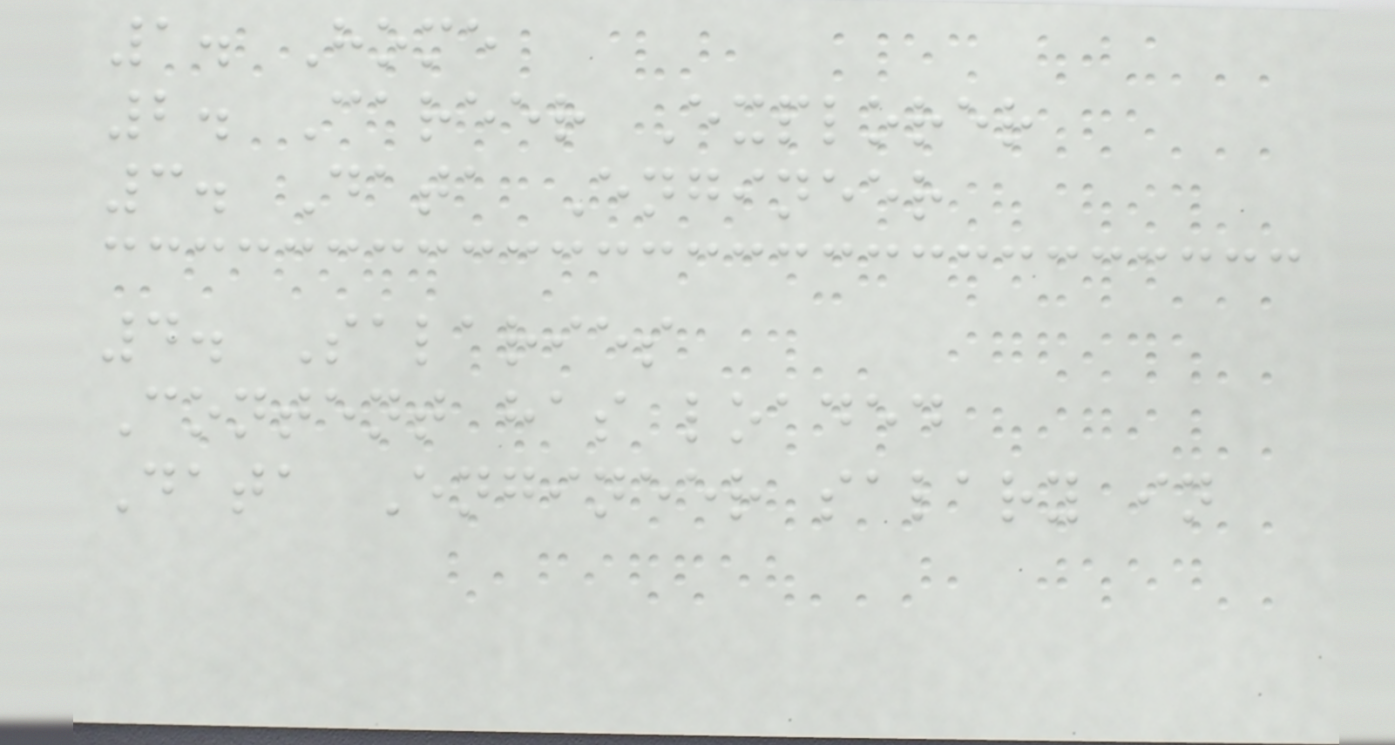1. Home
2. Career Explorer
3. Data Engineer
4. Salaries
Content has loaded
Data Engineer salary in
